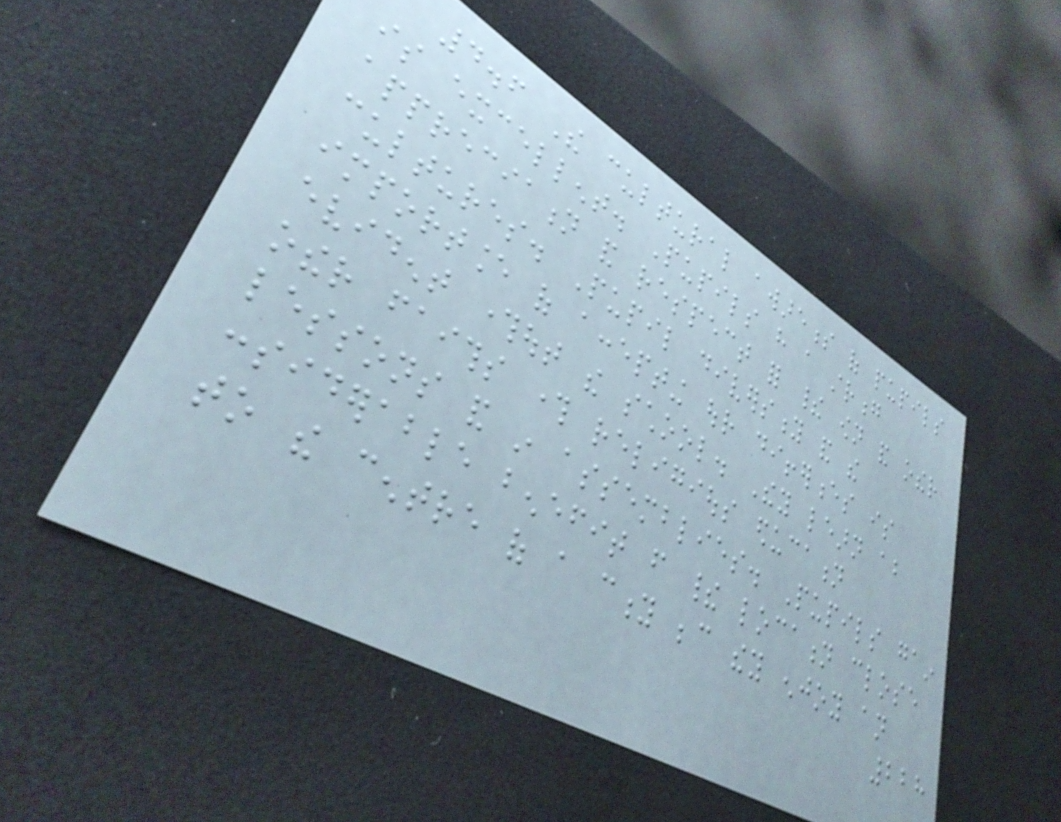4.6 The cultural awareness of pupils
is excellent. Pupils have a strong
appreciation and respect for their own and other
cultures. Pupil diversity and the
importance of accepting our differences is
evident throughout the school. They learn about
other faiths through religious education
lessons and in assemblies. Pupils gain
considerable benefit from their location close
to the centre of a city because they enjoy an
228
